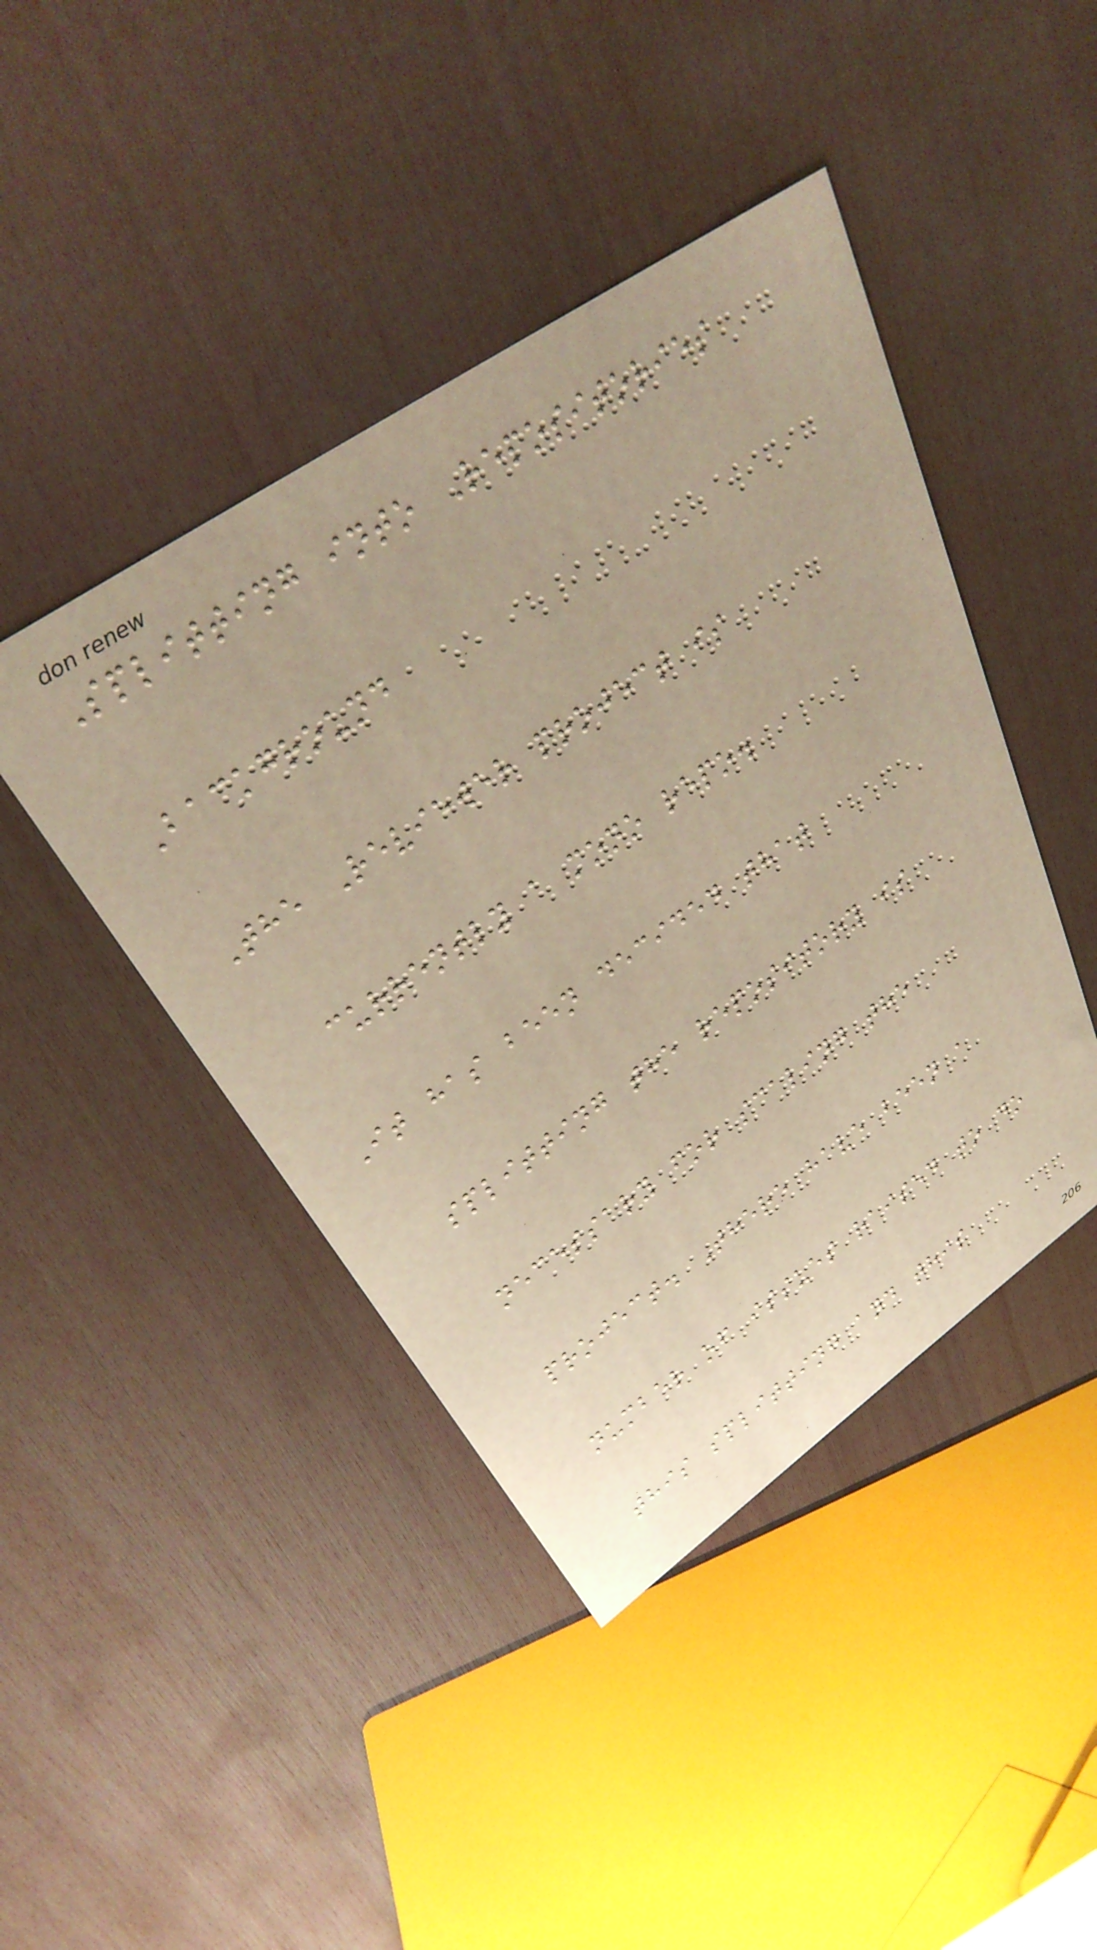Splitting into Repositories
Background
The Reviewer project is
currently a mono repo.
It has been decided that
splitting the repository is
necessary for scaling the
project. There have been a
number of issues raised to do
this splitting and this
